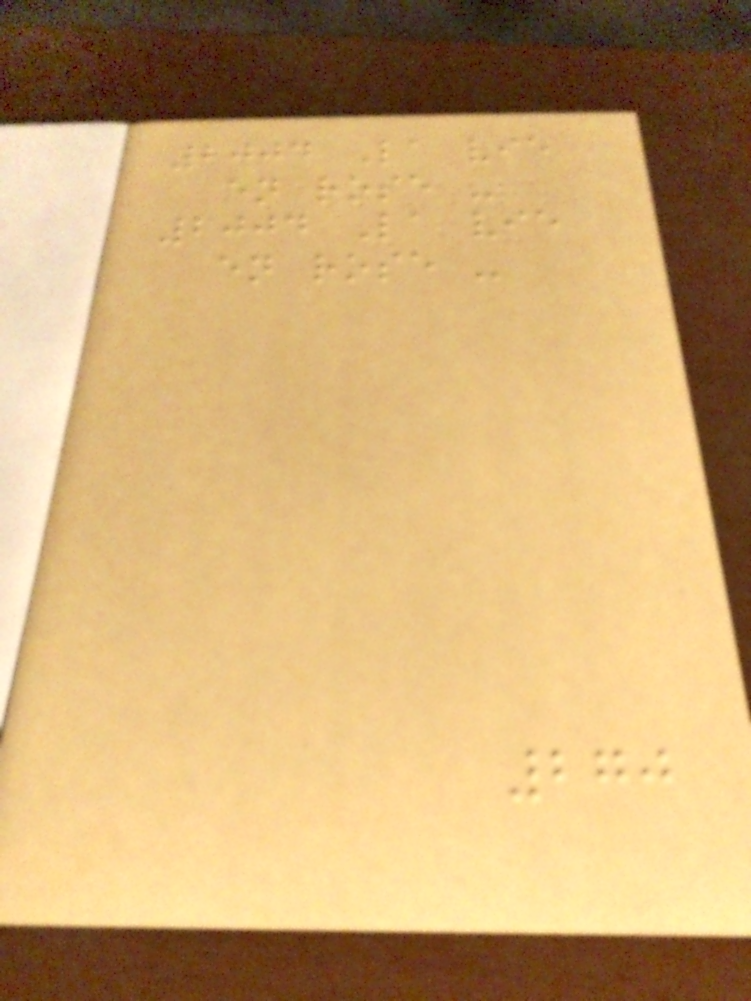2004 La vie
en rose -
2004 La vie
en rose -
270
